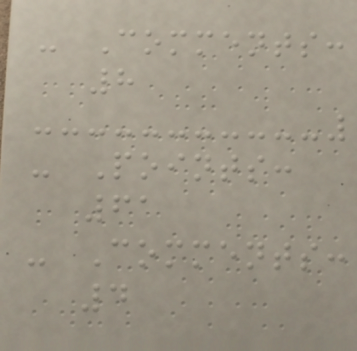- Comments:
8
- Points:
61
- Comments:
4
